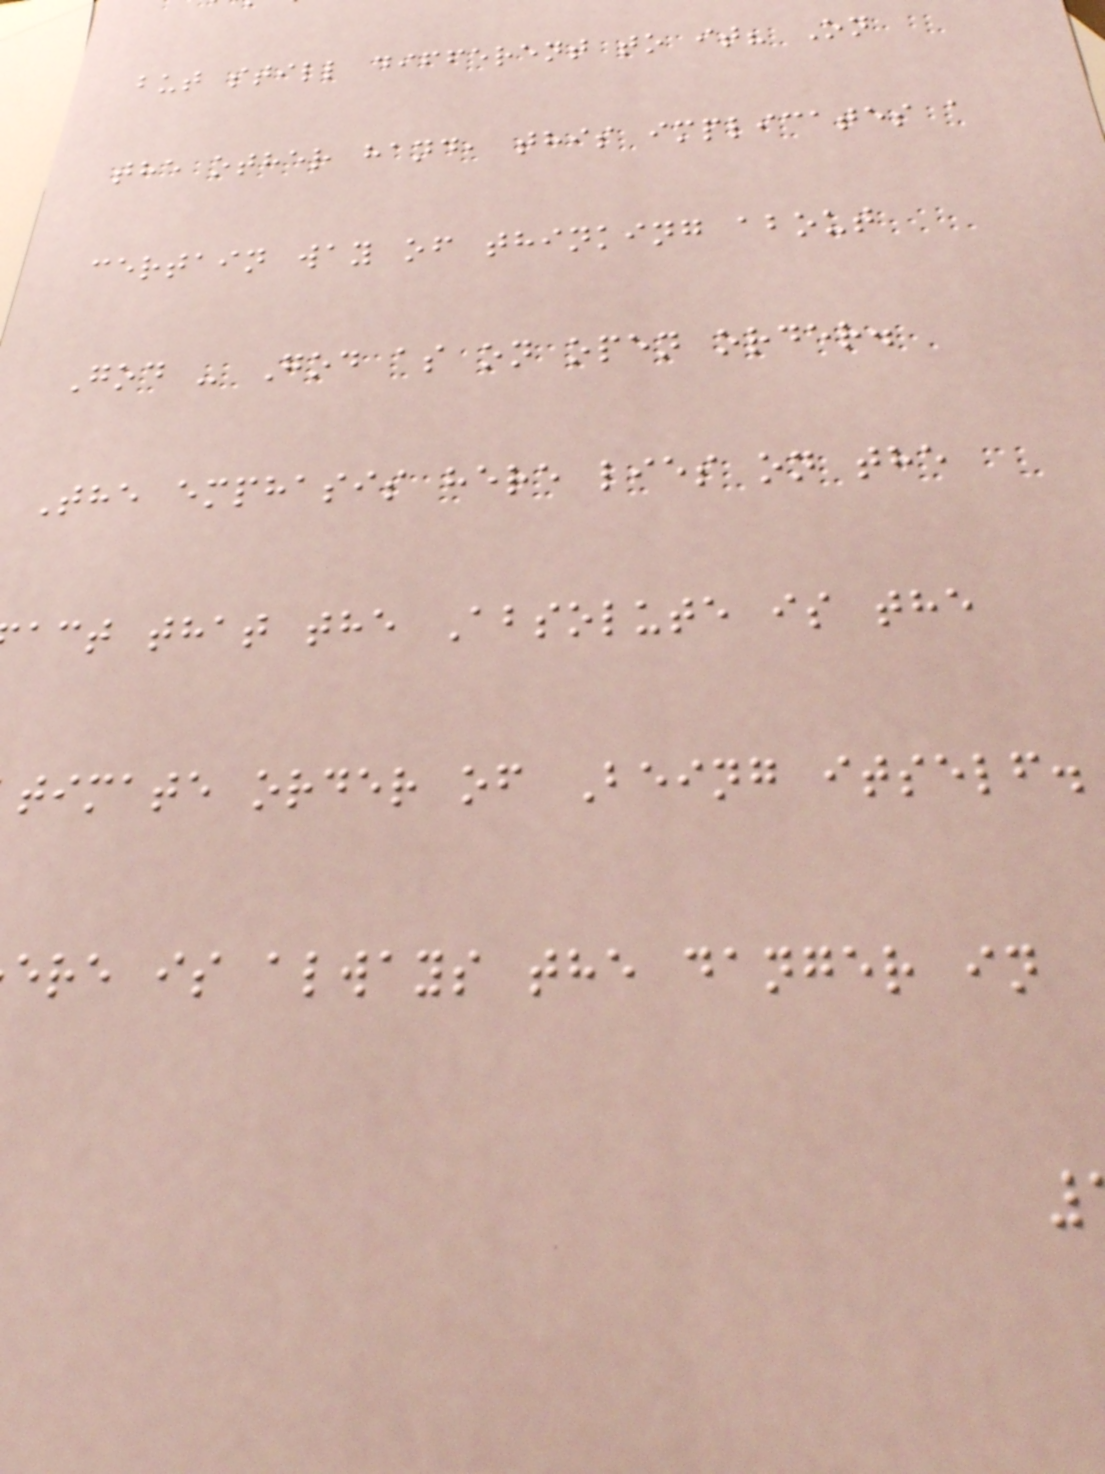but still different to it? On
the other hand, this implicates a
certain way of thinking about
God - God as on open order.
The emphasis here lies on the
act that the Absolute is the
timate order of Being itself.
ere is always the danger in
